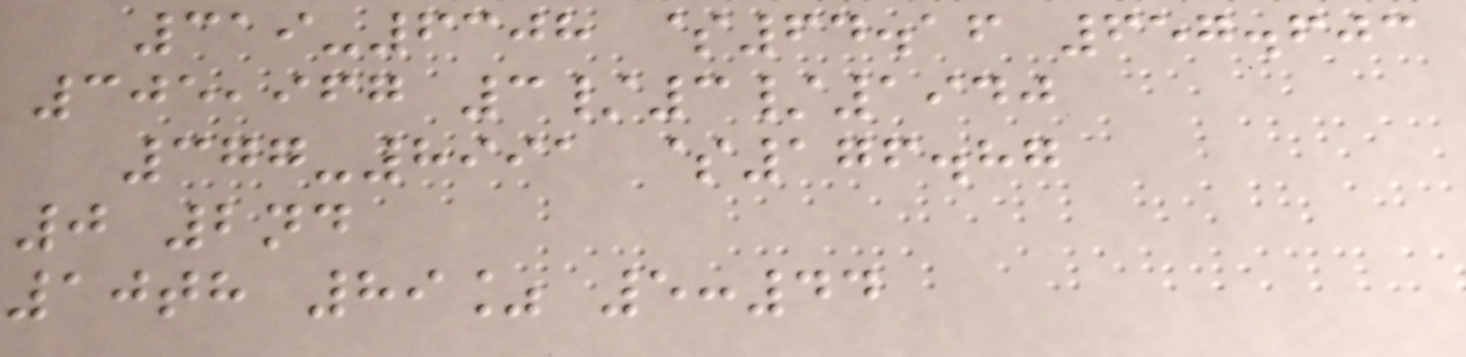319-6308 $64.16 657.603
305,967 3/3/1940
377-8991 $176.87
0 2nd
10th 89% 5:44
